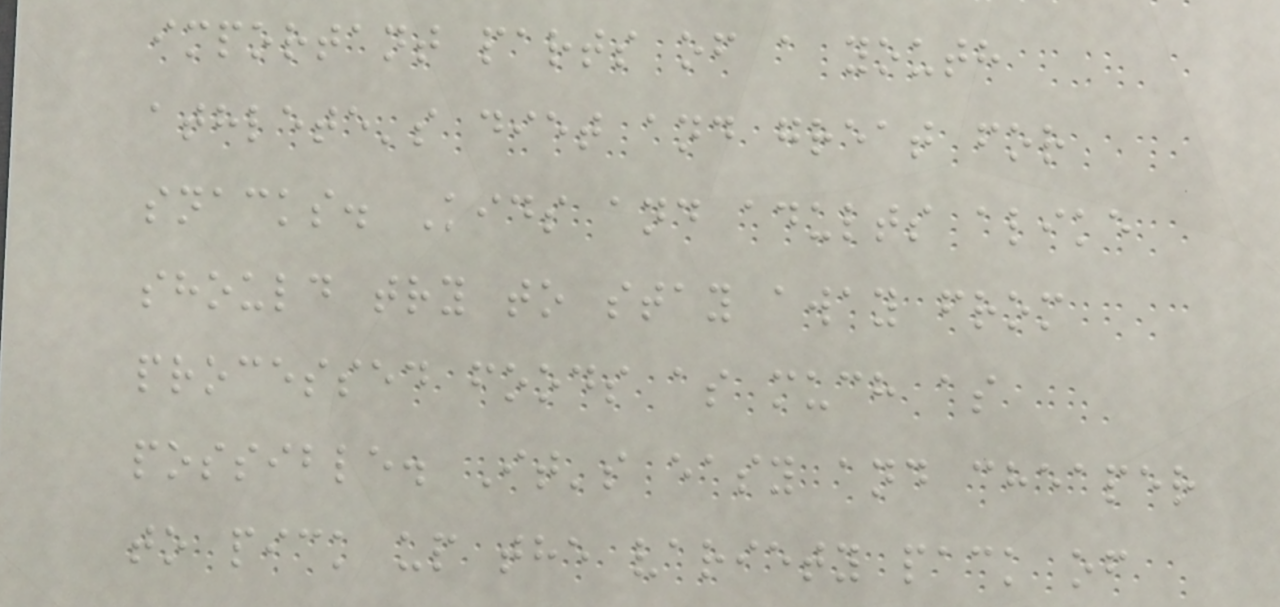important parts of a youth
athlete's diet and great for
snacks. Kids and adults alike
should try to stay away from
processed foods as much as
possible. It's easy and cheaper
to pick up the variety pack of
